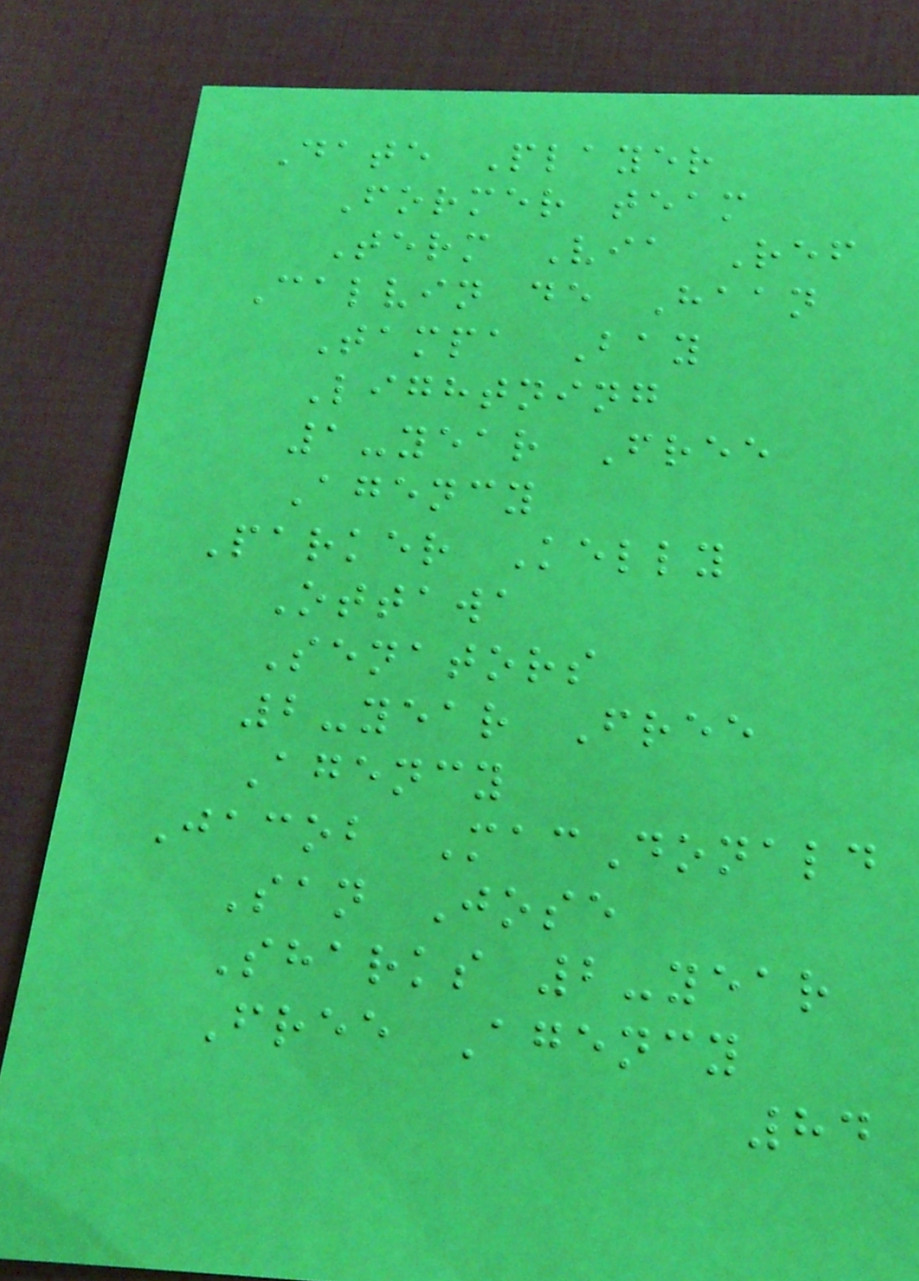Date Player
Former team
Term Via Ref
Calvin de Haan
Tampa Bay
Lightning
1-year Free
Agency
Parker Kelly
Ottawa
Senators
2-year Free
Agency
Jacob MacDonald
San Jose
Sharks 2-year
Free Agency
84
